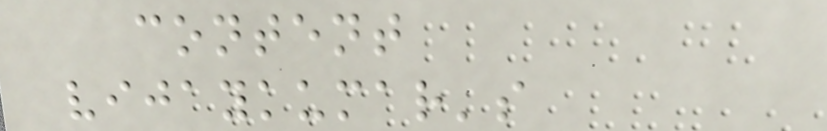content
vijaykumar's
